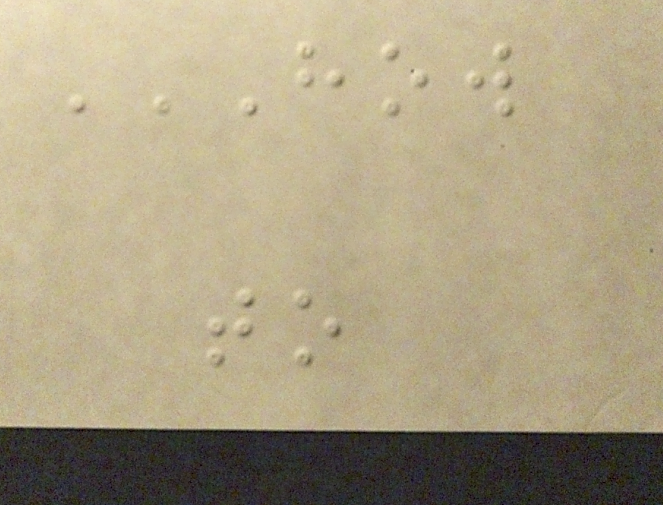HOW
TO
